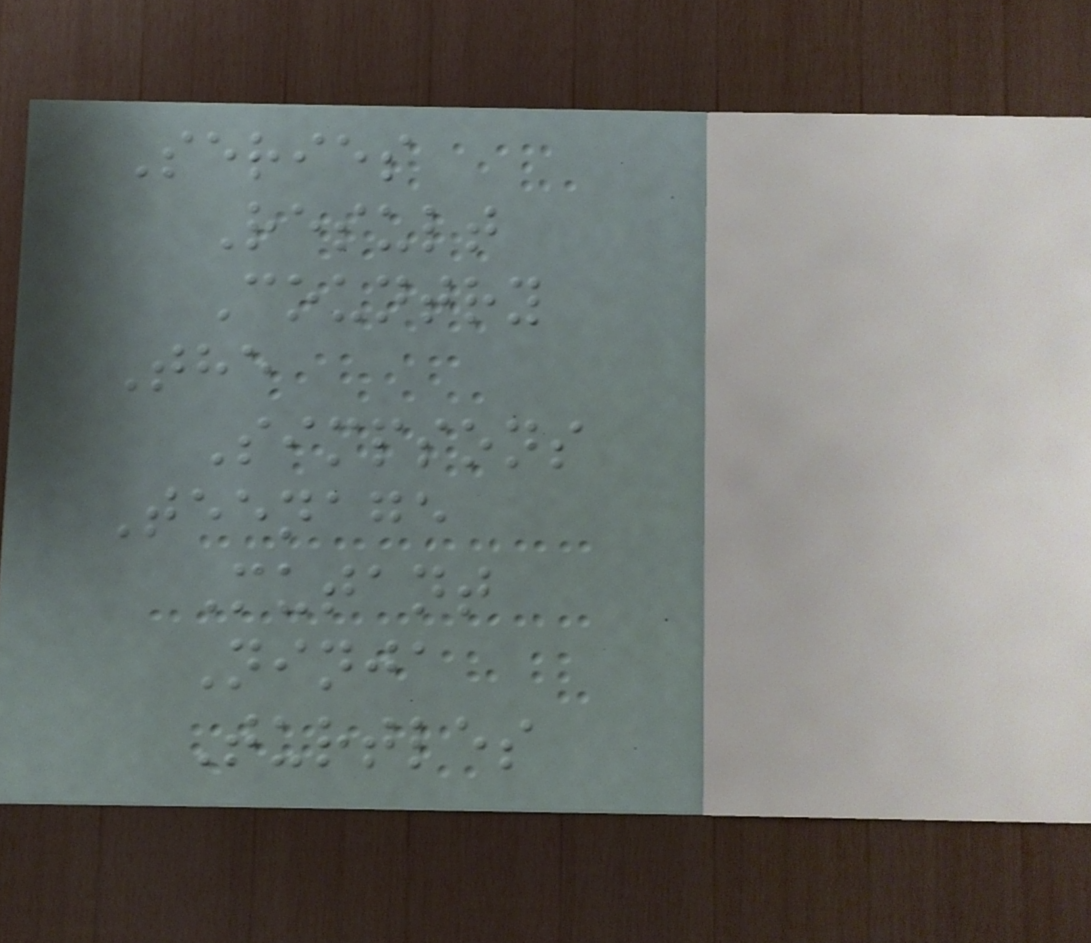Series
Result
Country
The
Simpsons
Teenage
Mutant
Ninja
Turtles
